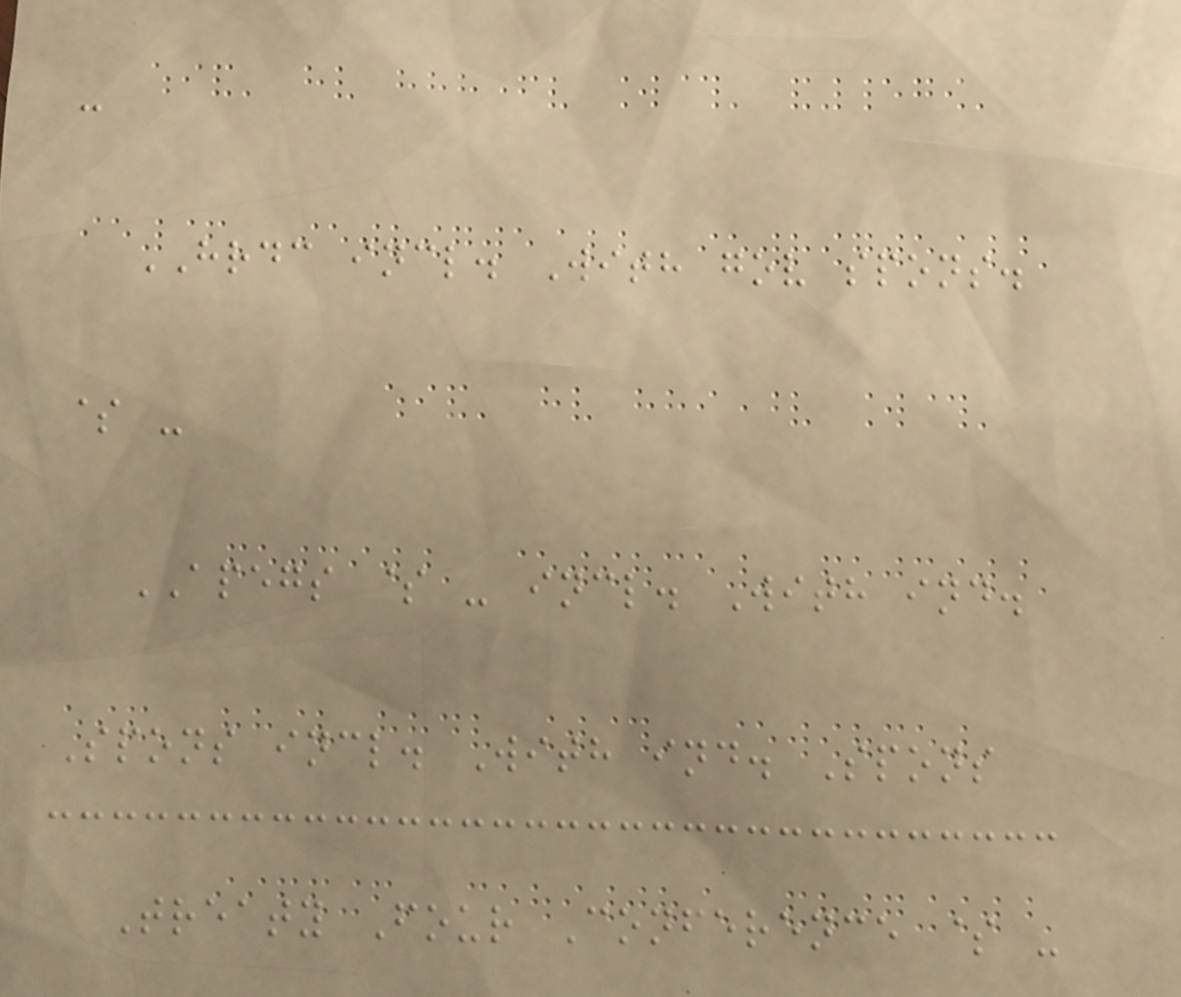-
HRDC incl. With gov spons.
$ -
APEGS $ - incl. With ind.
Spons incl. With ind. Spons
Treaty Four Conference $ -
